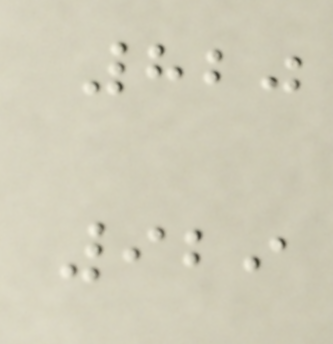820
929
